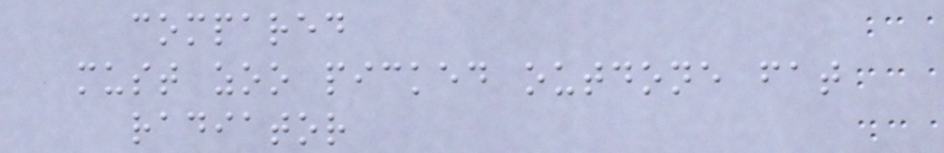compared
must zoo picked outdone fat
radiator
